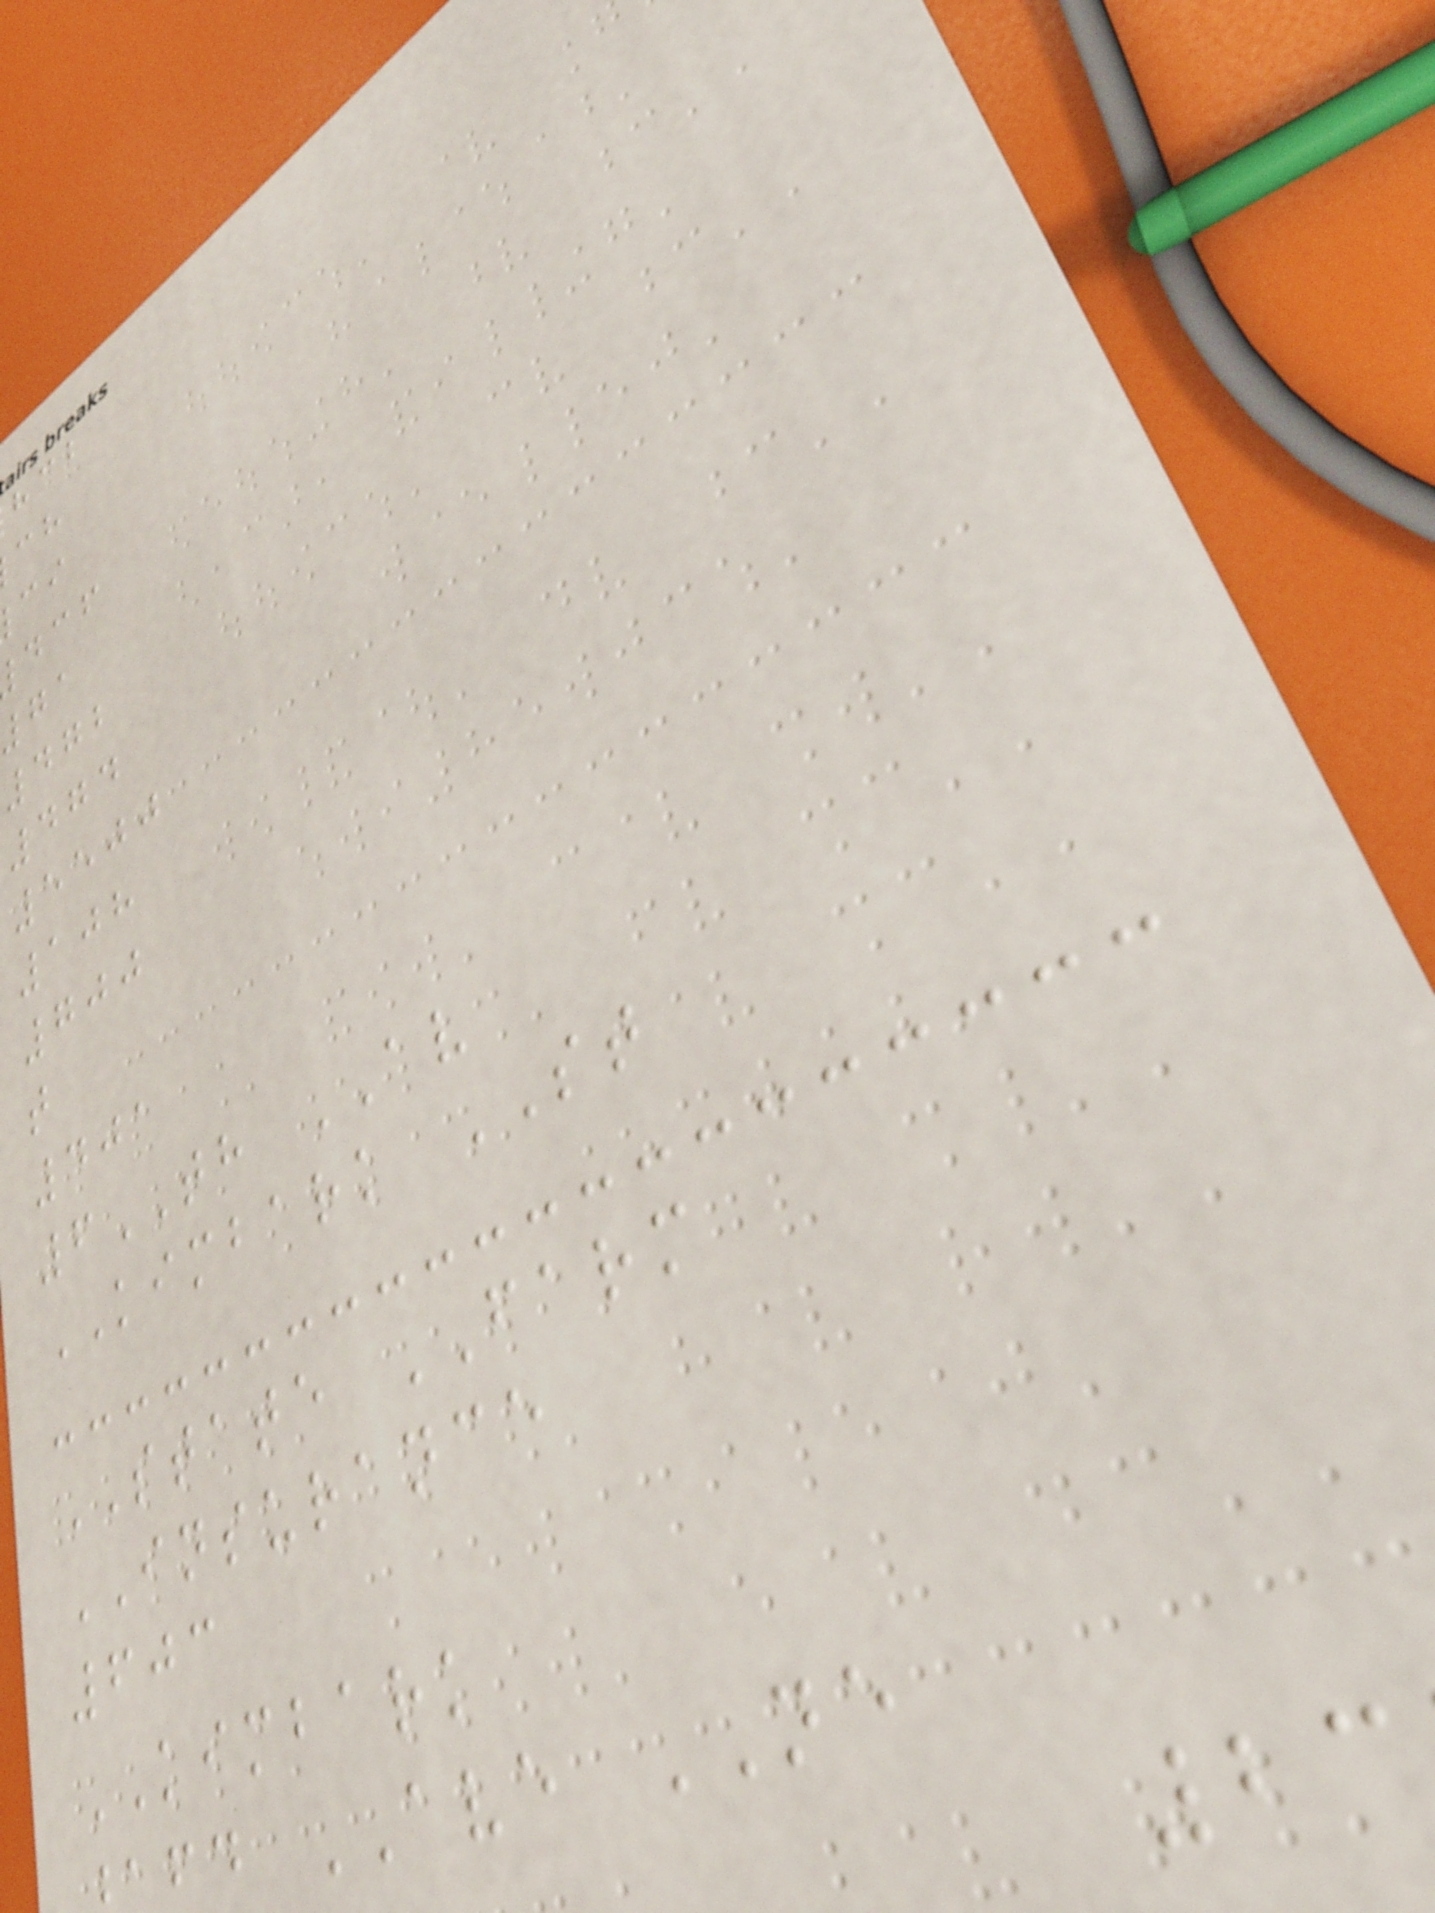472
474
5500
108
700
t
401
6TH AV
KIMBARK ST
STATE FARM
INSURANCE
603
KIMBARK
fd AVE NE
